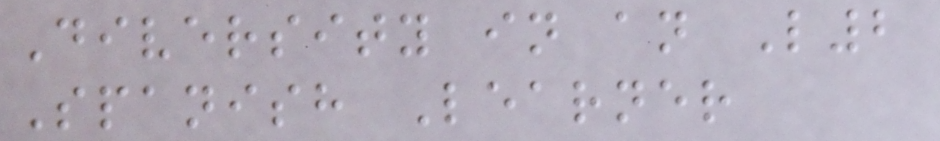Diversity in an L2
Spanish Learner
